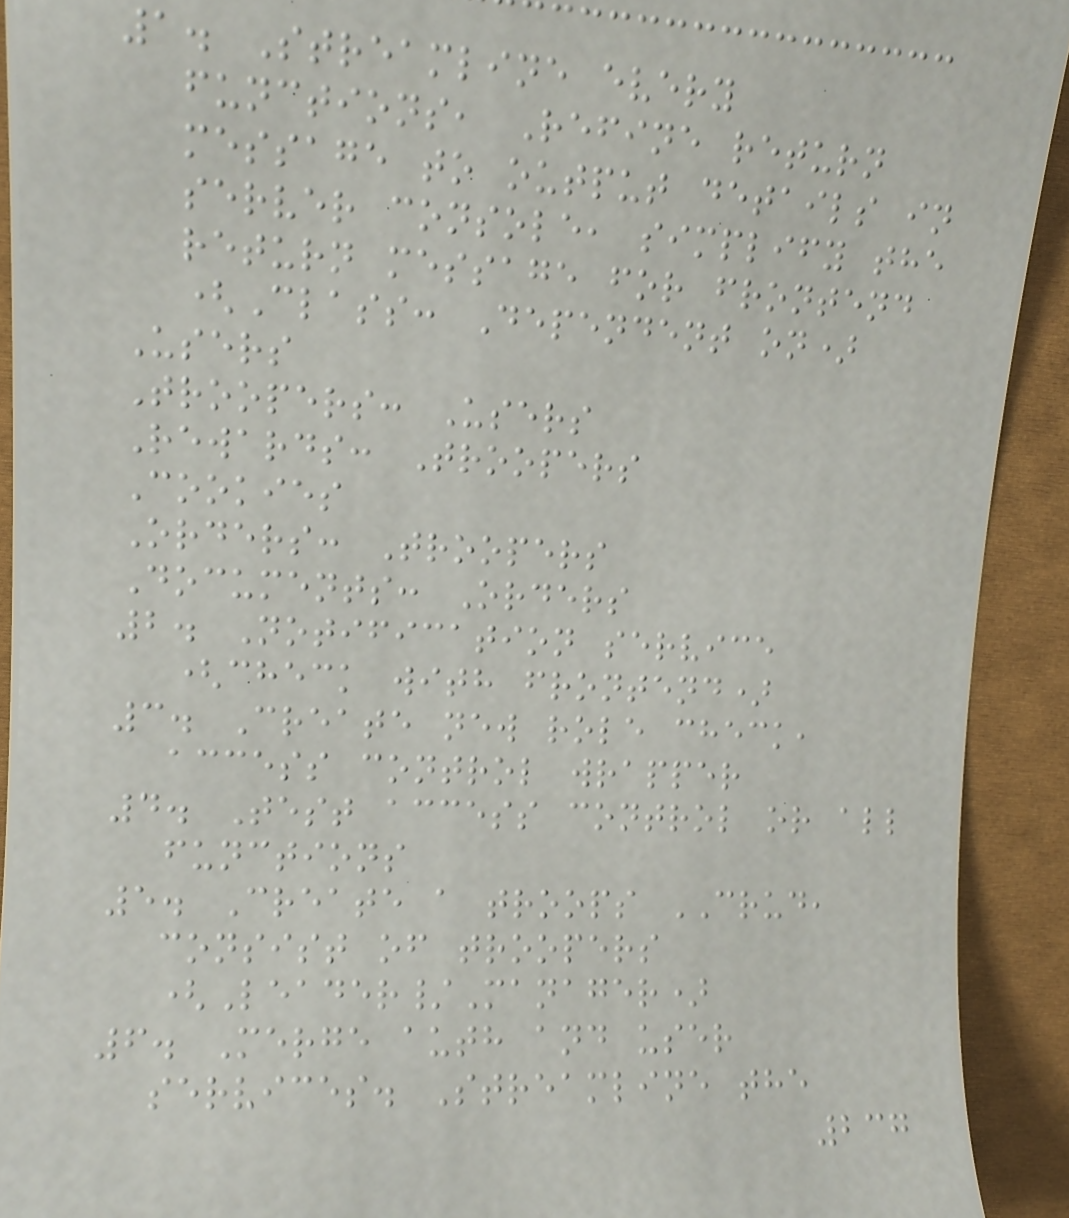1. Streamline every
functions, Refine return
message to output details in
server console, simplify the
return message for frontend
(Class: Dependent on)
Users
Troopers: Users
Rewards: Troopers
Cookies
Orders: Troopers
Documents: Orders
2. Notification service
(check with frontend)
3. Create new role check,
access control wrapper
4. Test access control or all
functions
5. Create a troops CRUD,
consist of troopers
(Leader/Manager)
6. Merge auth and user
services. Streamline the
237
